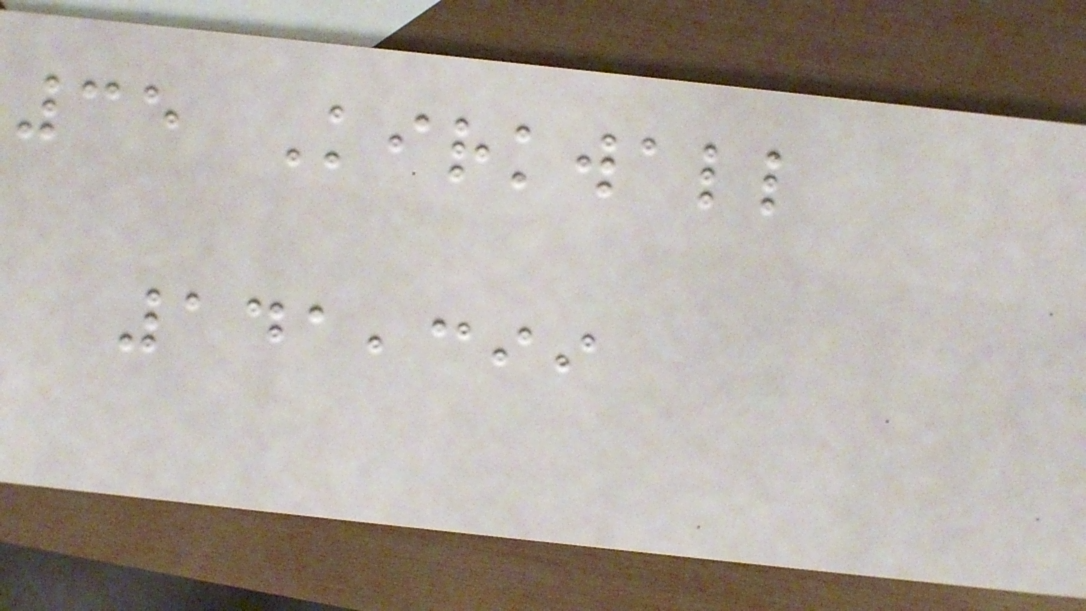35 Kirkwall
141,399
